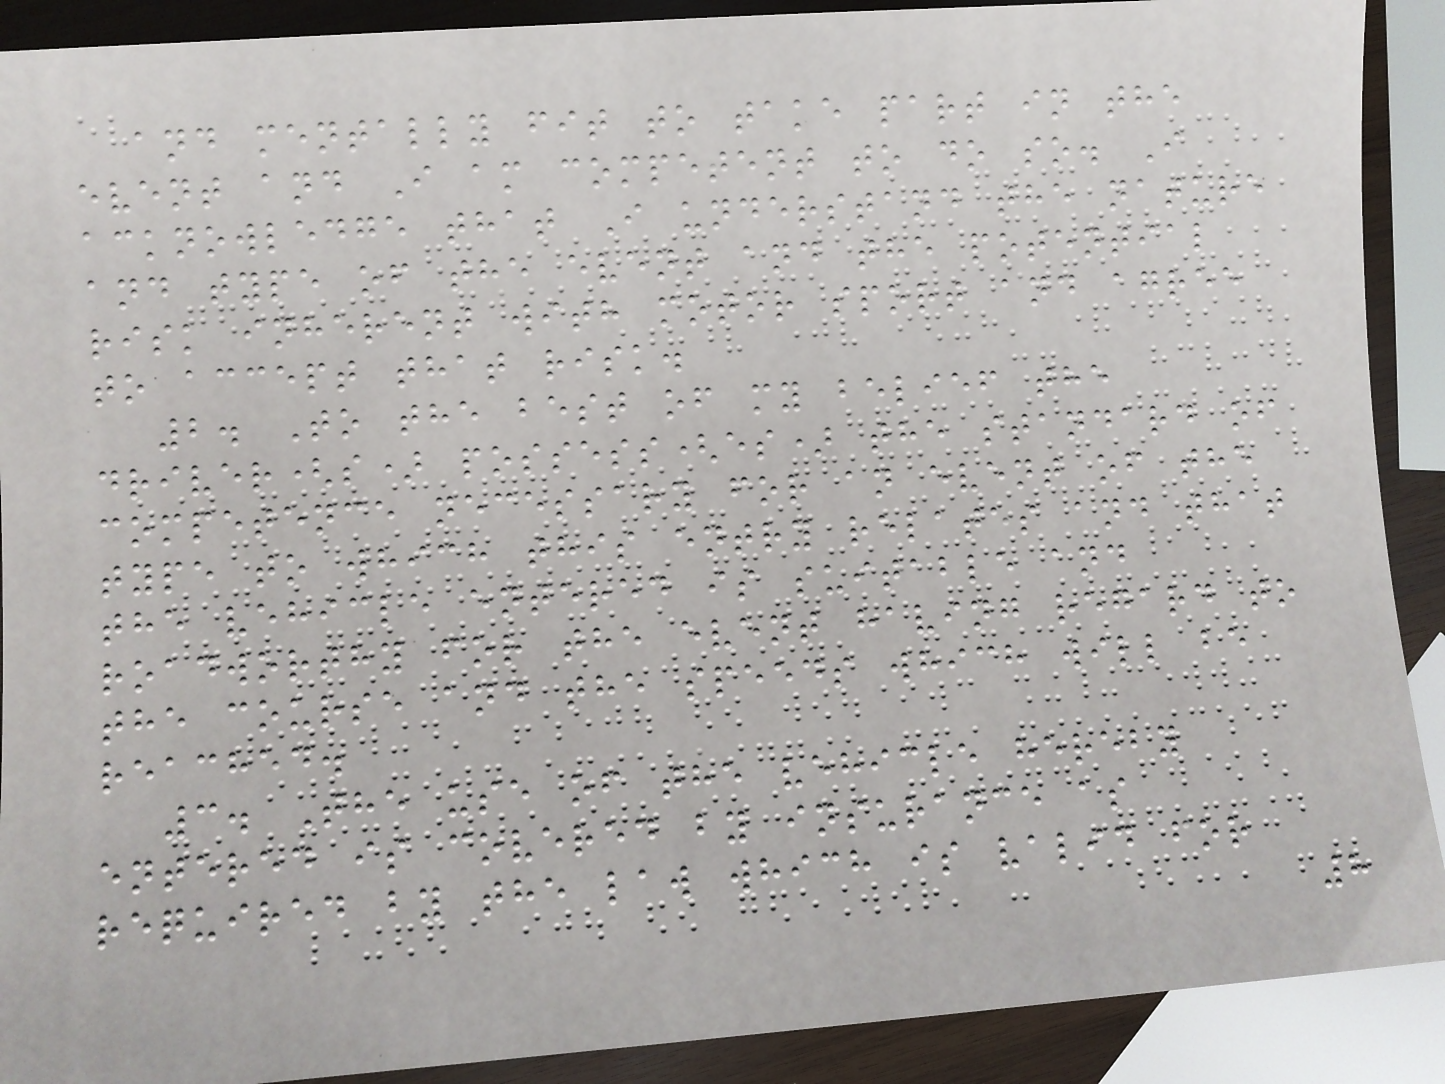and mentally fit to take part in the
event and I am competent to do so. I
acknowledge that I understand the nature
and type of the event and the potential
risk inherent with motor sport and agree
to accept that risk.
2. To the best of my belief the
driver(s) possess(es) the standard of
competence necessary for an event of the
type to which this entry relates and that
the vehicle entered is suitable and
roadworthy for the event having regard to
the course and the speeds which will be
reached.
3. The use of the vehicle hereby
entered is covered by insurance as
required by the law which is valid for
8
